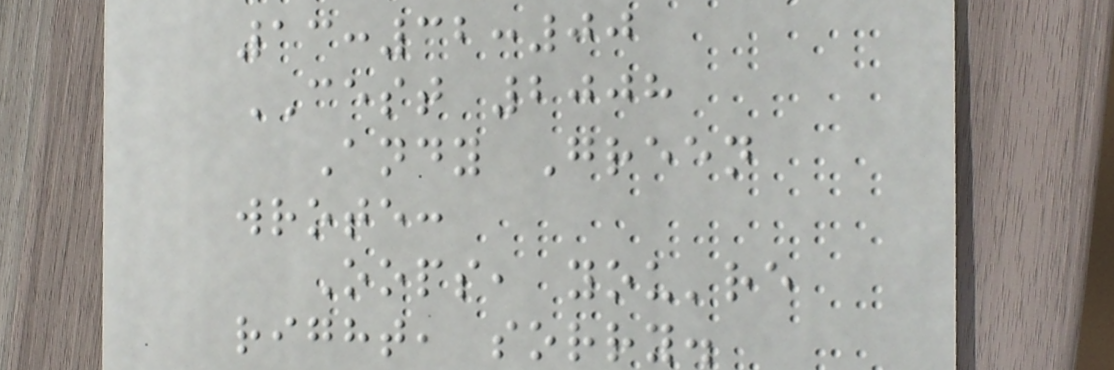13:32:00
CEST 2008
Andy Green
wrote:
Oops, you're
right, sorry.
